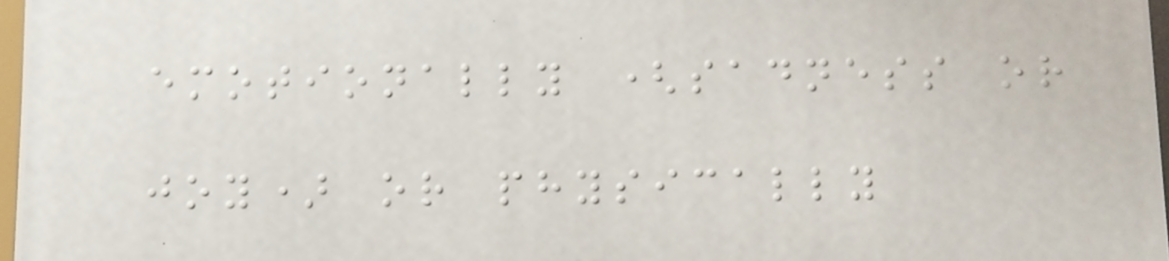emotionally (sadness or
joy) or physically
